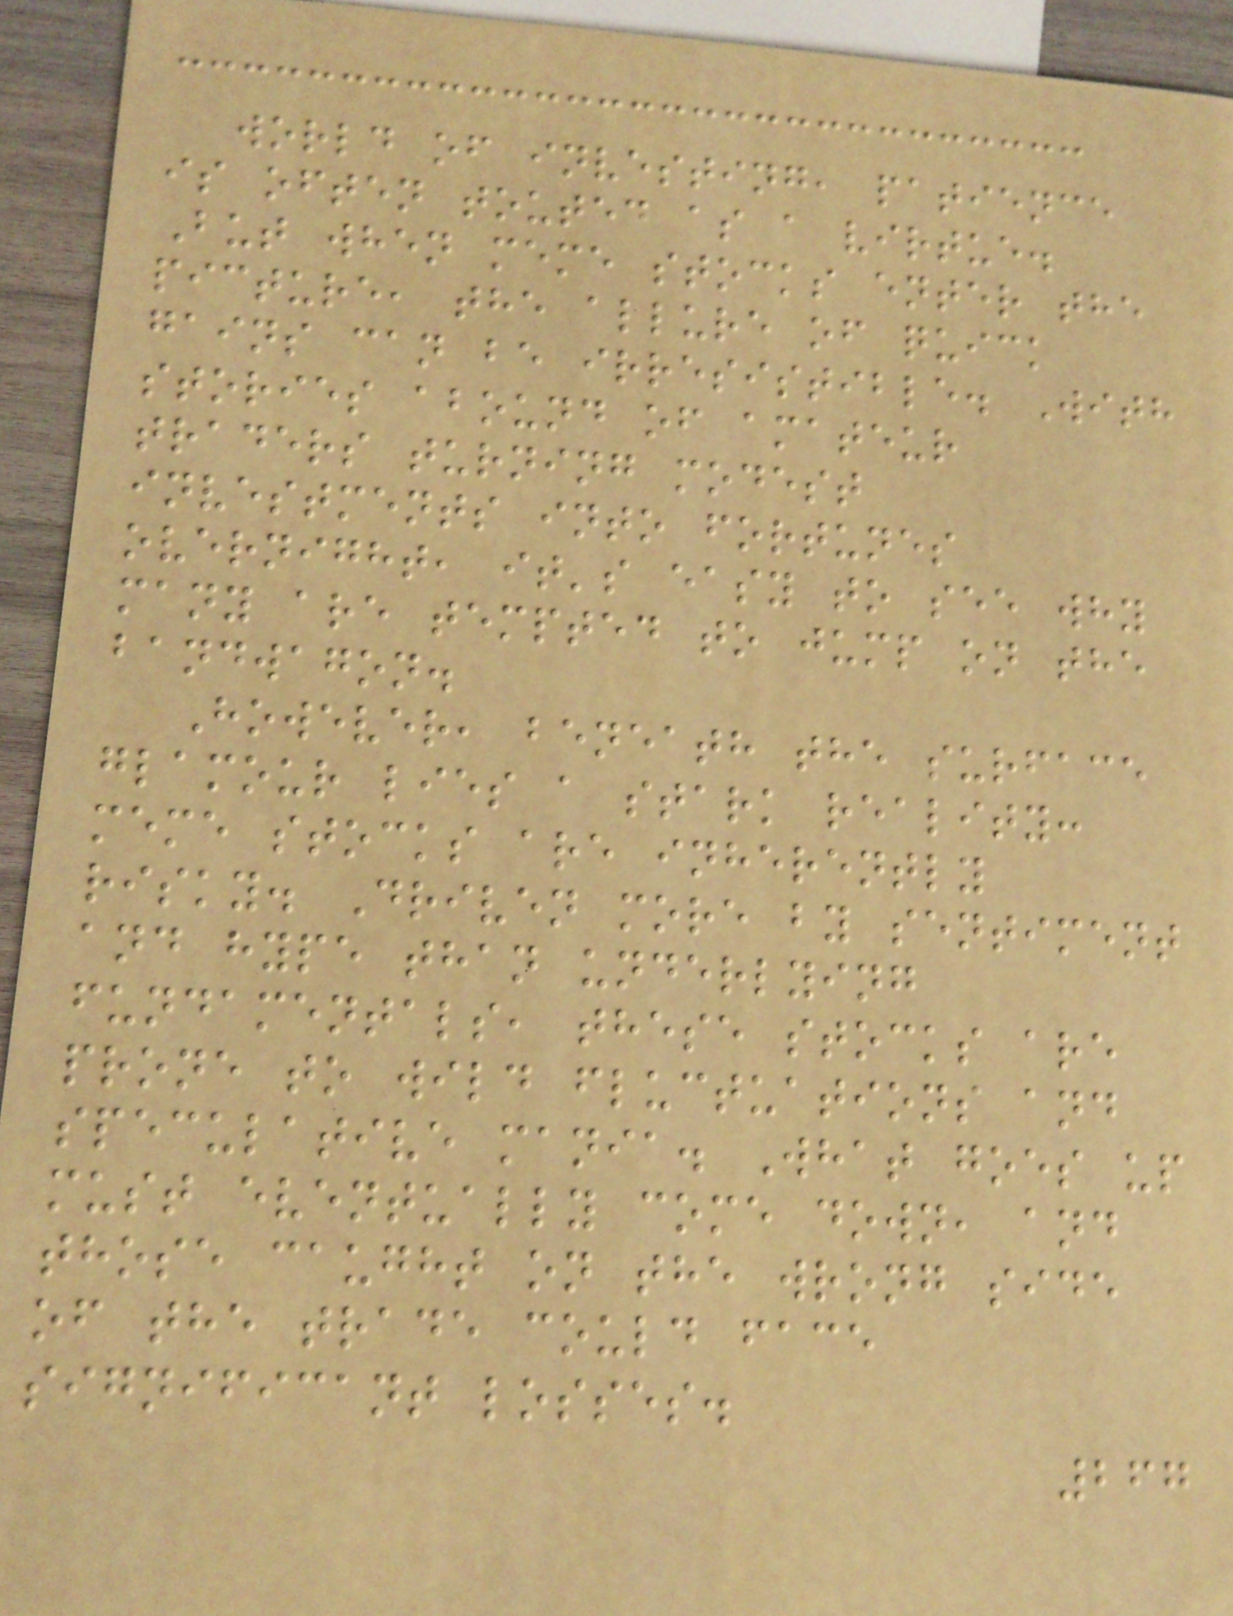world of investing, patience
is often touted as a virtue.
But when meme stocks enter the
picture, the allure of quick
gains can be irresistible. With
stories abound of amateur
traders turning modest
investments into fortunes
overnight, it's easy to see why
many are tempted to jump on the
bandwagon.
However, beneath the surface
glamour lies a stark reality:
meme stocks are inherently
risky. Driven more by sentiment
and hype than underlying
fundamentals, these stocks are
prone to wild fluctuations and
speculative mania. What goes up
must eventually come down, and
those caught on the wrong side
of the trade could face
significant losses.
267
